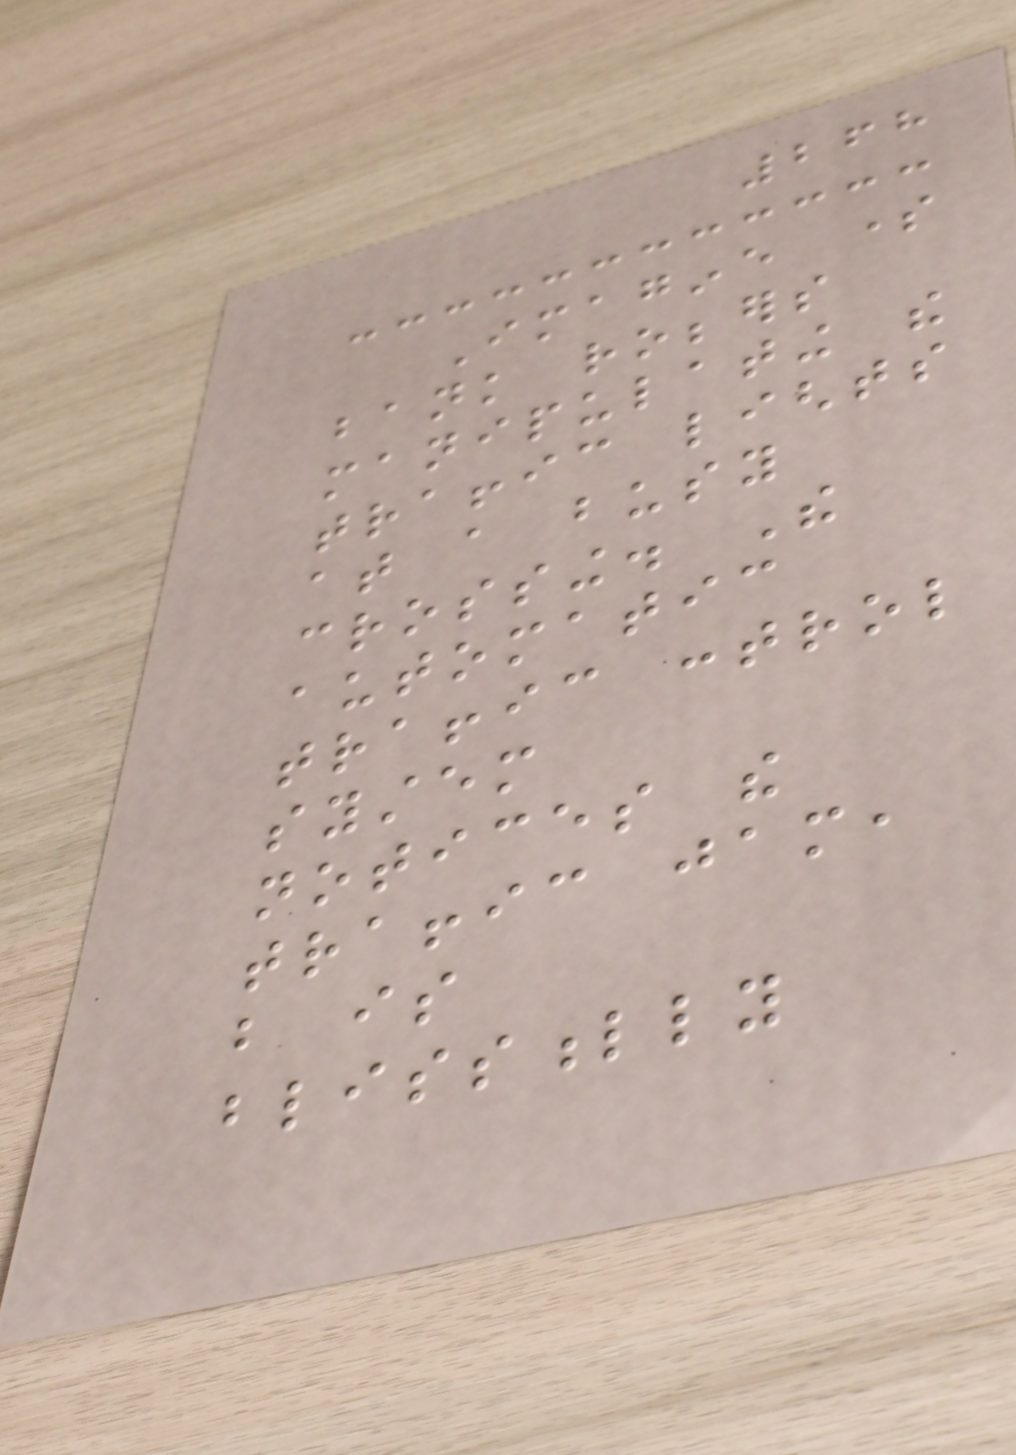268
Imagine some
bank robbers
manipulating the
traffic lights
at a busy
crossing. The
automatic
traffic control
system
notices the
traffic jam,
but is
blissfully
